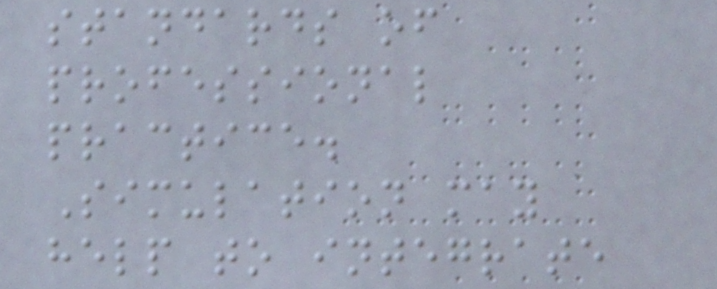standards of
professional
practice.
Simulation may
help to integrate
